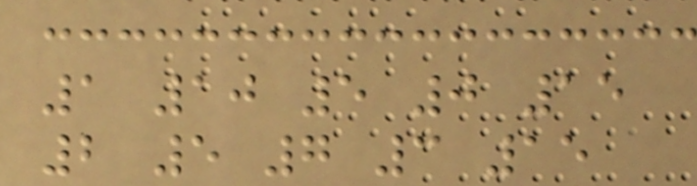1 10 5 0 15
2 5 7 3 15
